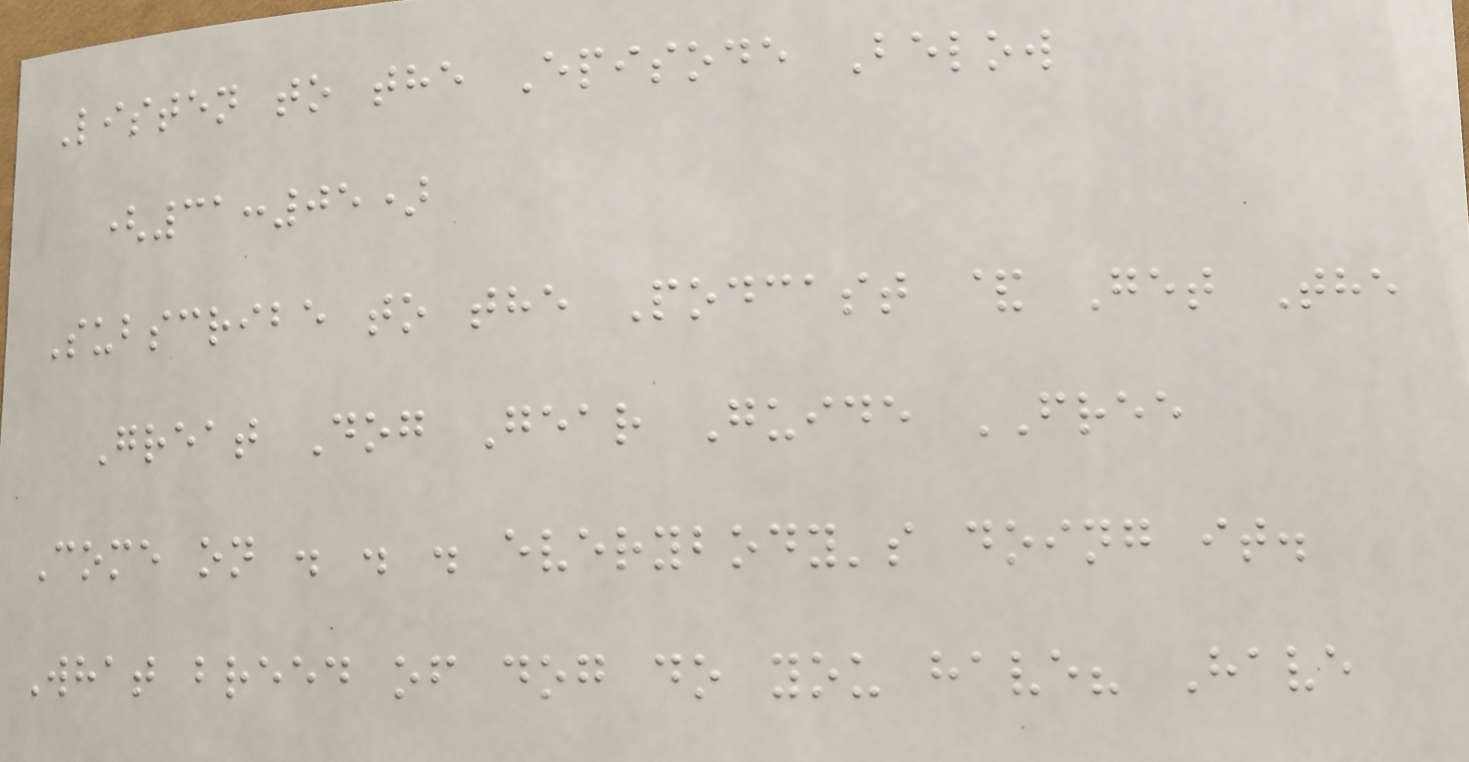Listen to the Episode Below
(31:05)
Subscribe to the Podcast & Get The
Great Dog Gear Guide FREE
Come on . . . everybody's doing it.
What breed of dog do you have? Have
